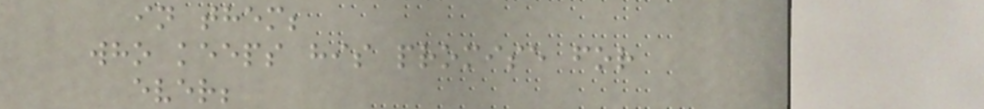in them;
who keeps his promise for
ever;
